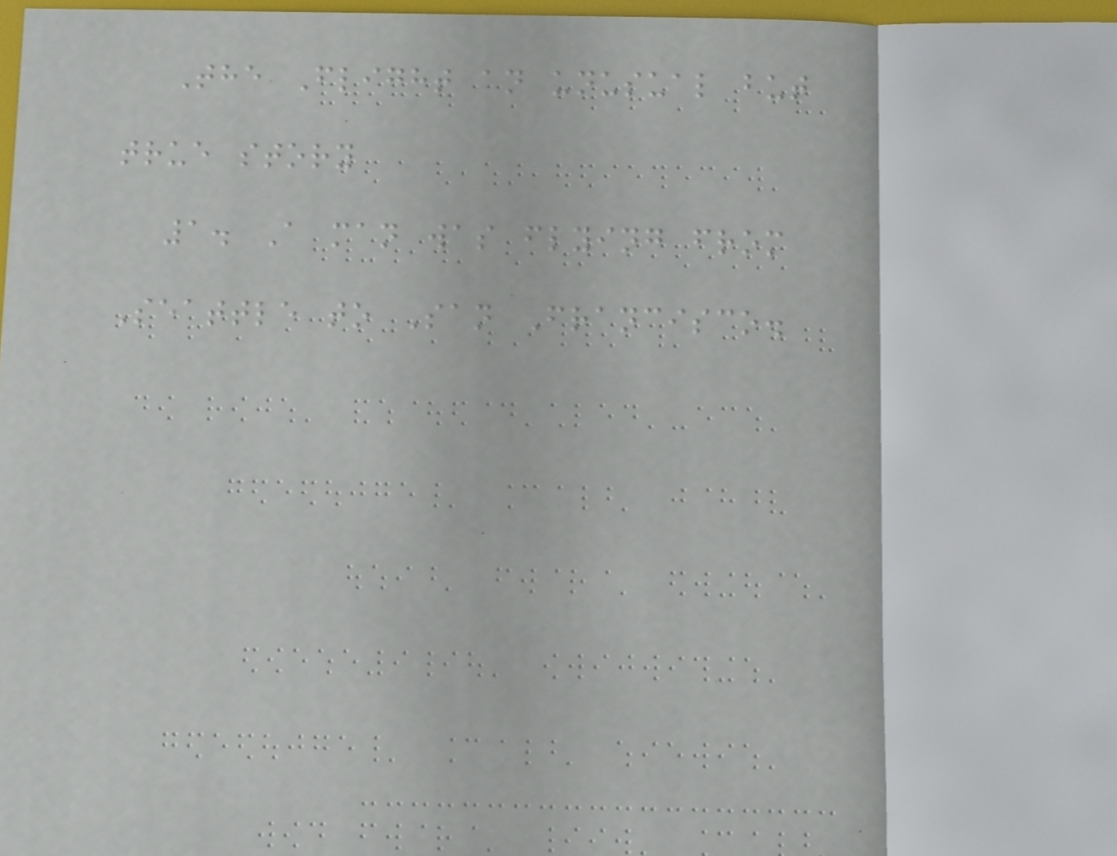The Flight an unusual but
true story
1. A man was flying from
Seattle to San Francisco.
